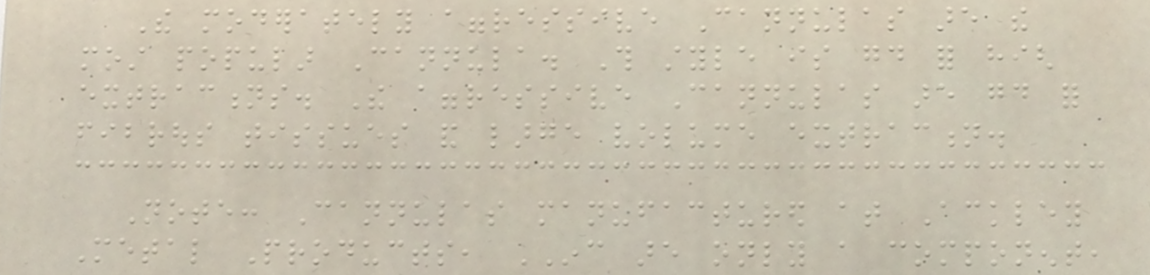The moderately aggressive Cannulas are the
most popular Cannula. This style is good for high
extractions. The aggressive Cannulas are good for
fibrous tissues and large volume extraction.
Note: Cannulas manufactured at Ackley
Metal Products, INC are only a component,
